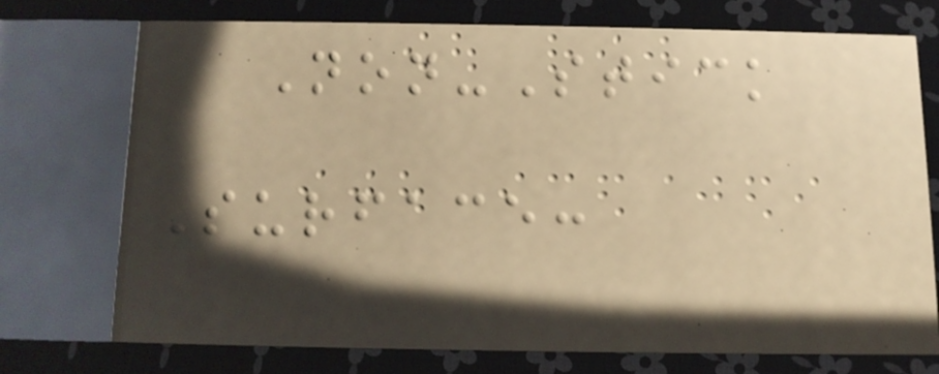Non-Stick
Surface:
